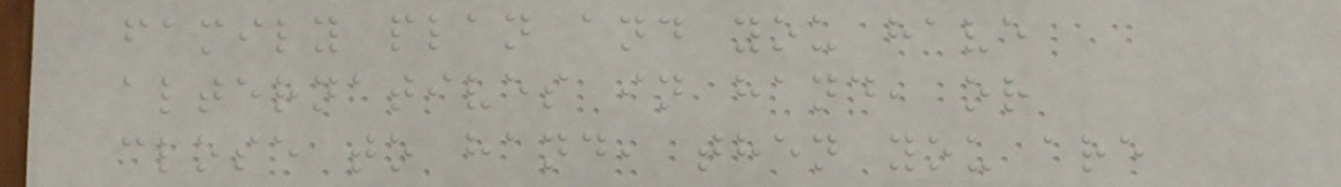family plan and you have
alternatives in hand, or
close to hand, then you are
